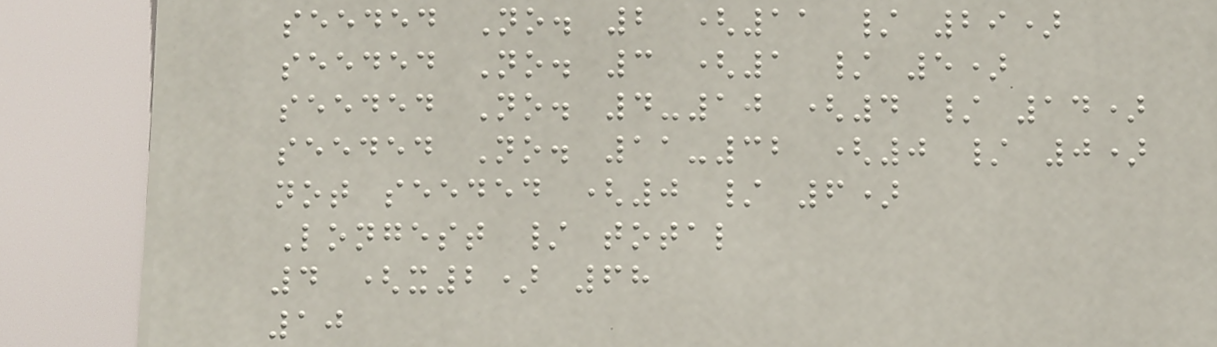seeded No. 2 (11 / 29)
seeded No. 3 (1 / 5)
seeded No. 4-10 (4 / 14)
seeded No. 11-32 (0 / 0)
not seeded (0 / 6)
Longest / total
4 (x2) 68
10
